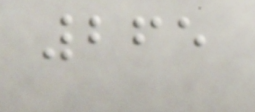265
